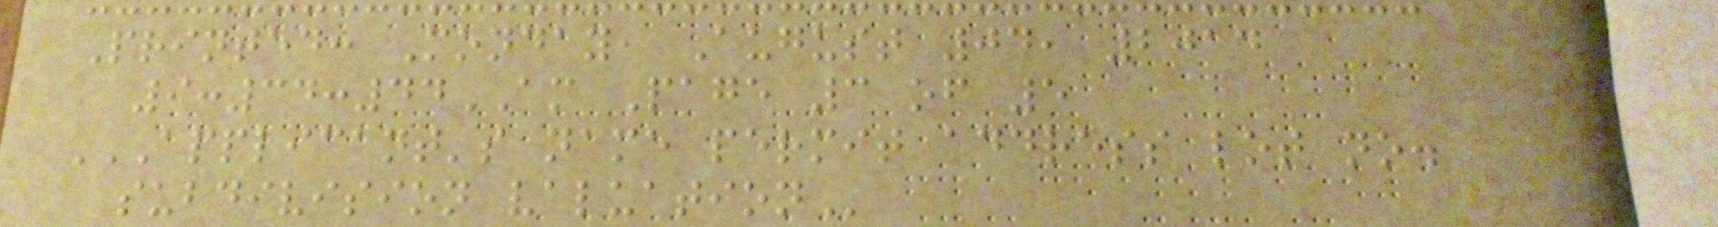Printed: Monday, August 04, 2014
9:34:44AM Page 3 of 5
APPLICANT'S NAME PERMIT ADDRESS LOT NO.
SUBDIVISION VALUATION
